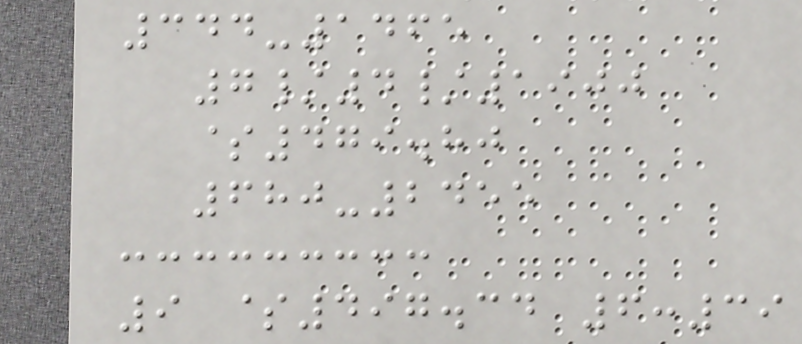344-1465
7/4/1900
$479.80
680-2455
9 $497.34 6:39
